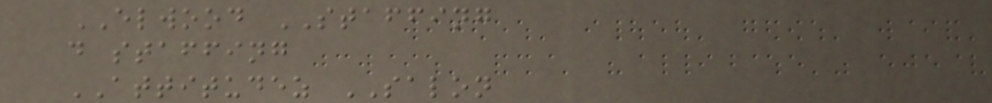ELWOOD STAFFING
d staffing
ATTITUDEZ SALON
